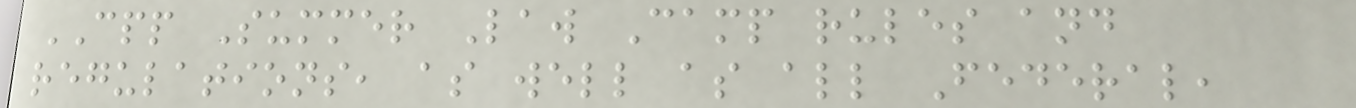CPP Summer Law Camp rules and
regulations, as well as all Federal,
